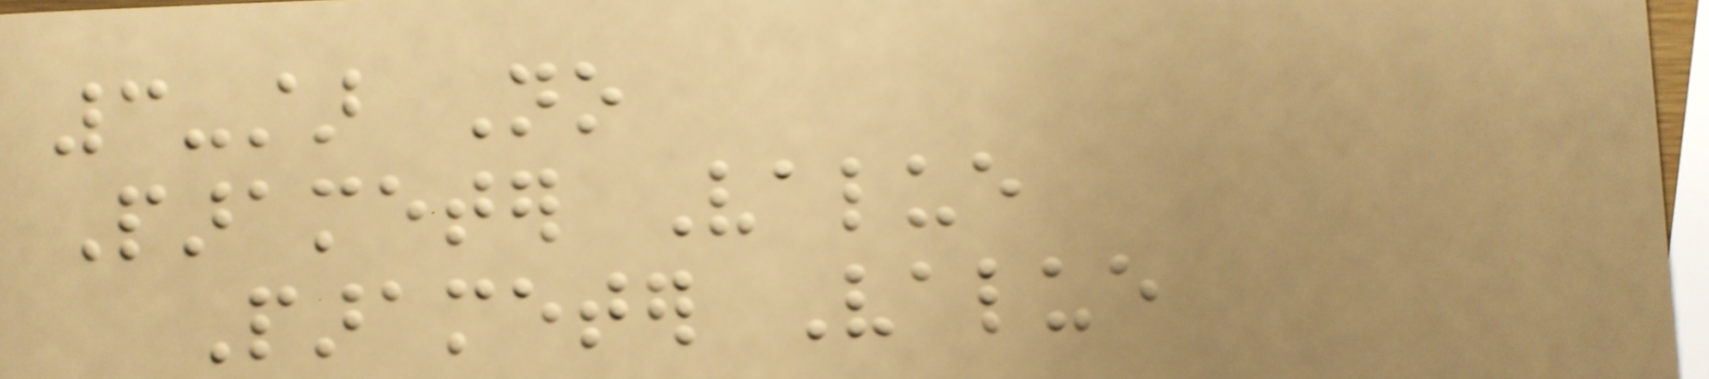3-star No
Parameter Value
Parameter Value
